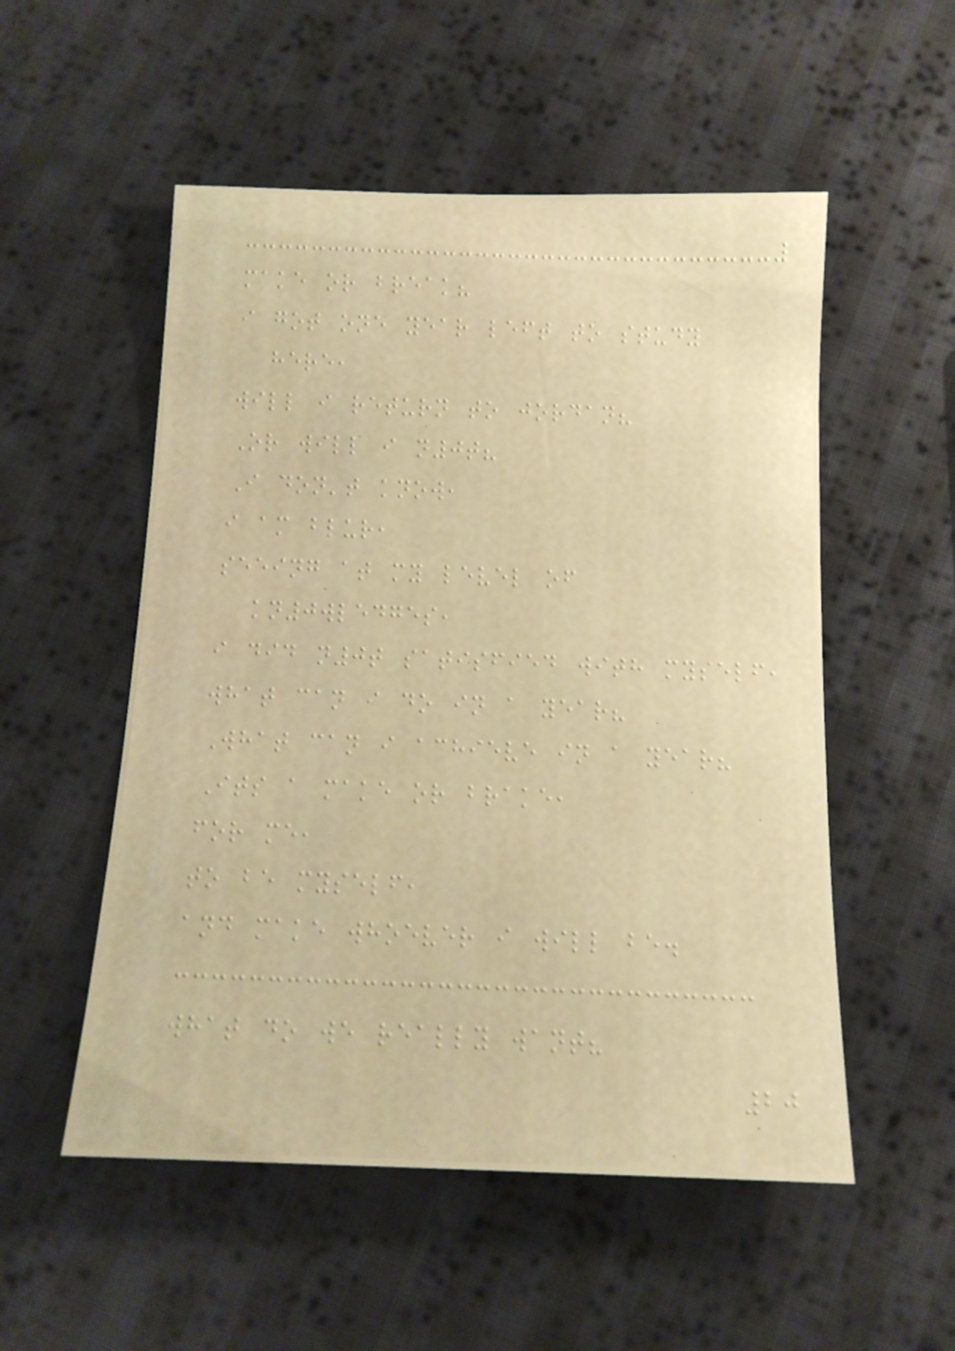make or break?
i got one year left to study
here,
will i return to jordan?
Or will i n0t?
I don't know,
i am blur,
seeing at my level of
kn0wledges,
i did n0t satisfied with myself,
what can i do in a year?
What can i achieve in a year?
Its a make or brake,
for me,
to be myself,
and make whoever i will be.
what do we really want?
20
